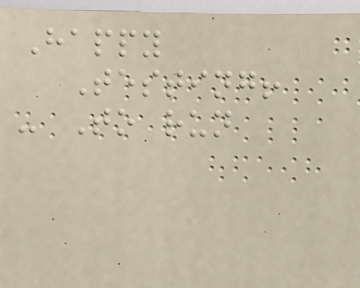Happy
Testing!
- To run
